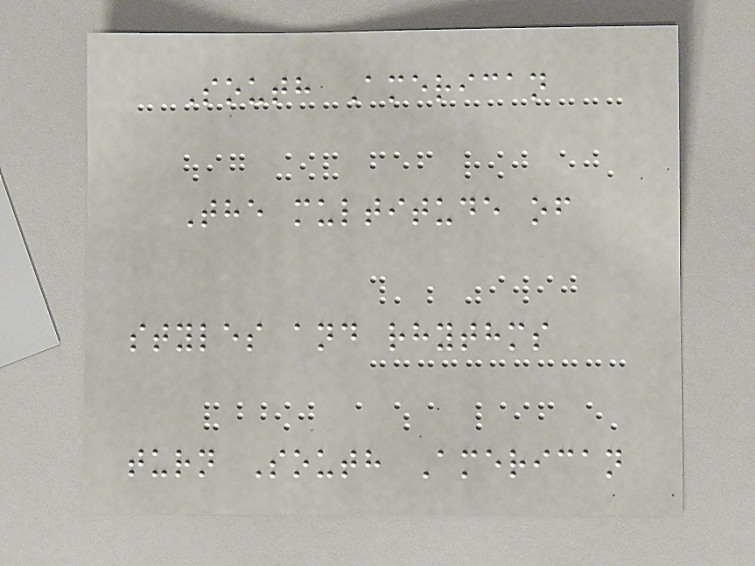South American
The multitude of
styles and rhythms
turn South American
